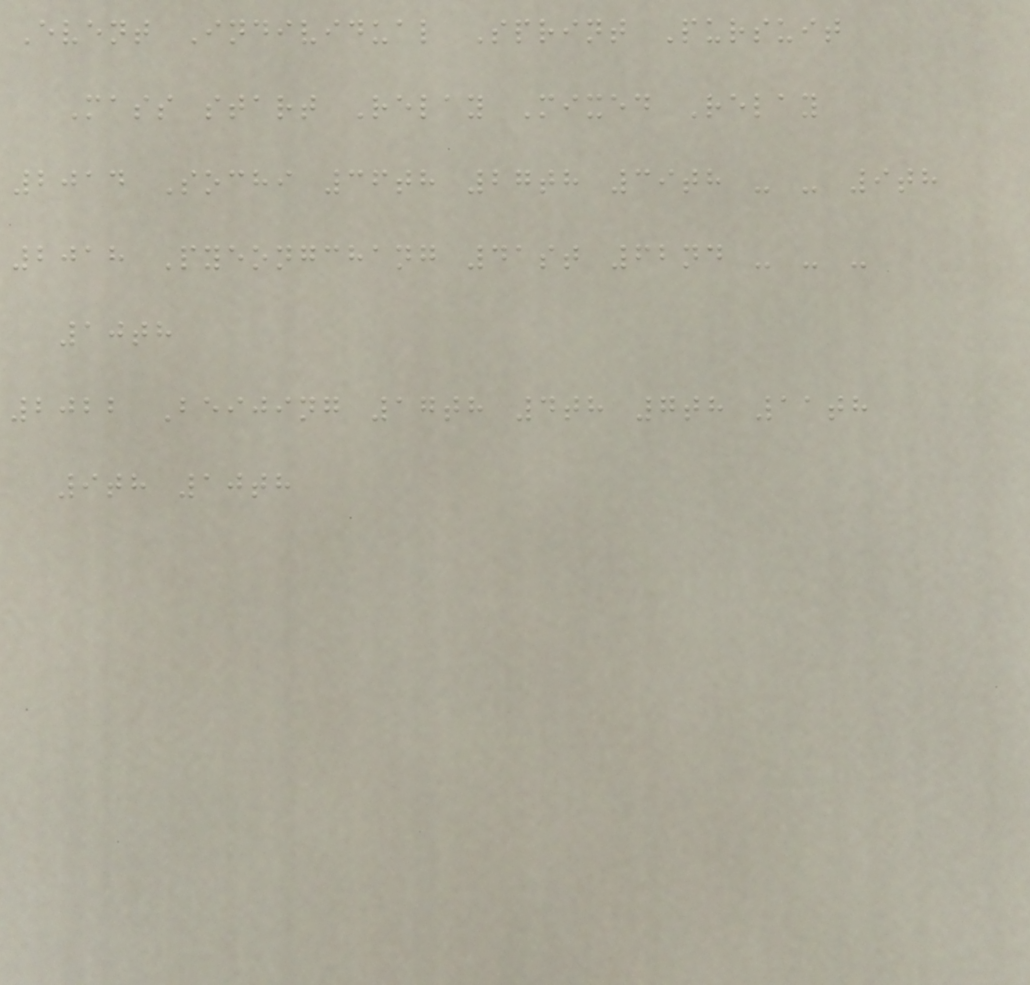Event Individual Sprint Pursuit
Mass start Relay Mixed Relay
2014 Sochi 36th 27th 39th - - 9th
2018 Pyeongchang 41st 62nd - - -
10th
2022 Beijing 17th 4th 7th 11th
9th 10th
